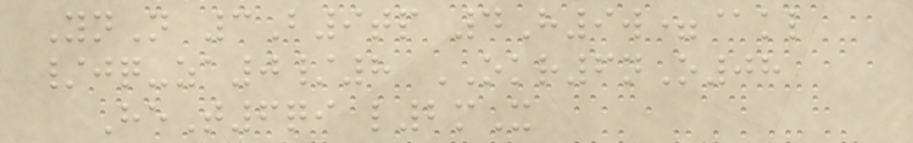YnN 3B9tp 4H9w=@kl
/jq-za0/8 OKR6nO08
HeT6qi l2mX
